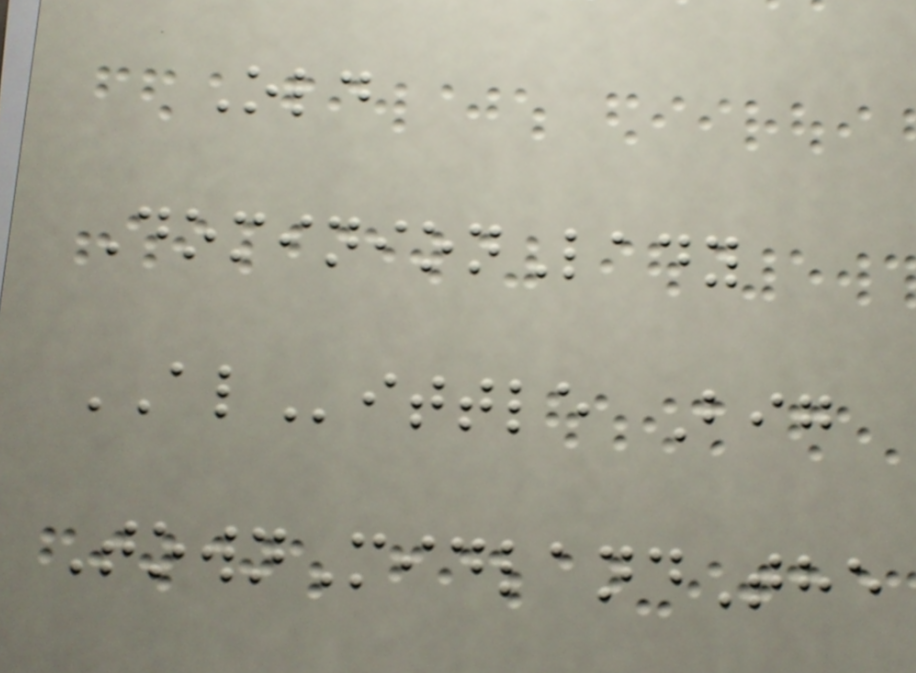Old
DominionLady
ALittle Big
TownMidlandThe
